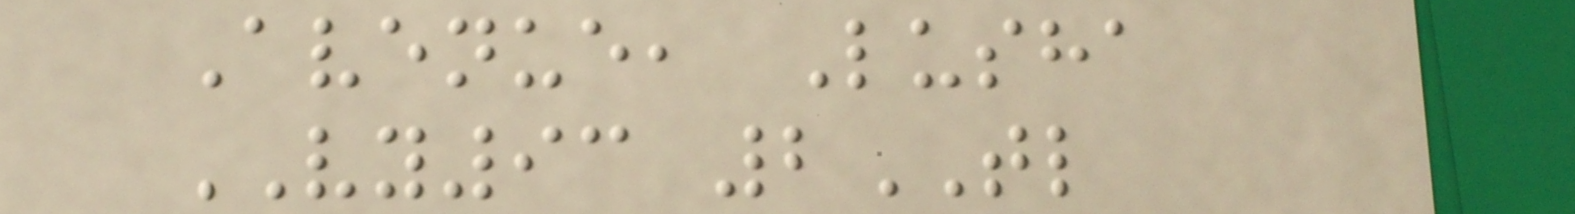Avenue, Lusha
VY93 2TL
